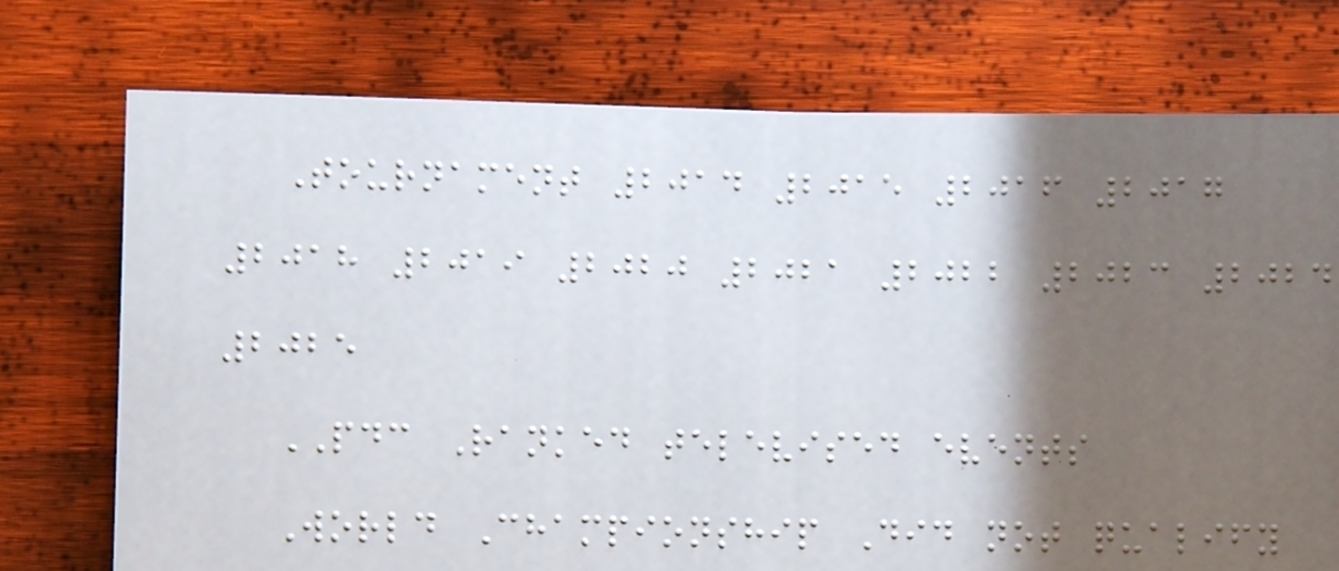Tournament 2014 2015 2016 2017
2018 2019 2020 2021 2022 2023 2024
2025
PDC Ranked televised events
World Championship Did not qualify
